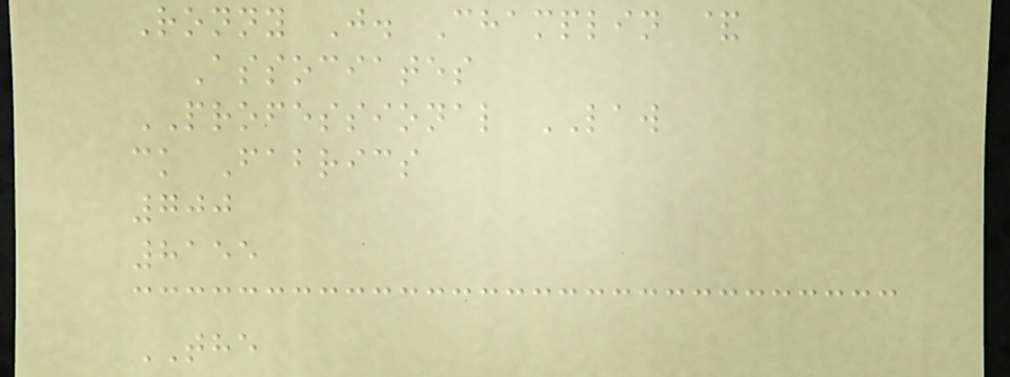Ronny J. Champlin &
Associates
PROFESSIONAL LAW
ck Fabrics
700
8155
THE
